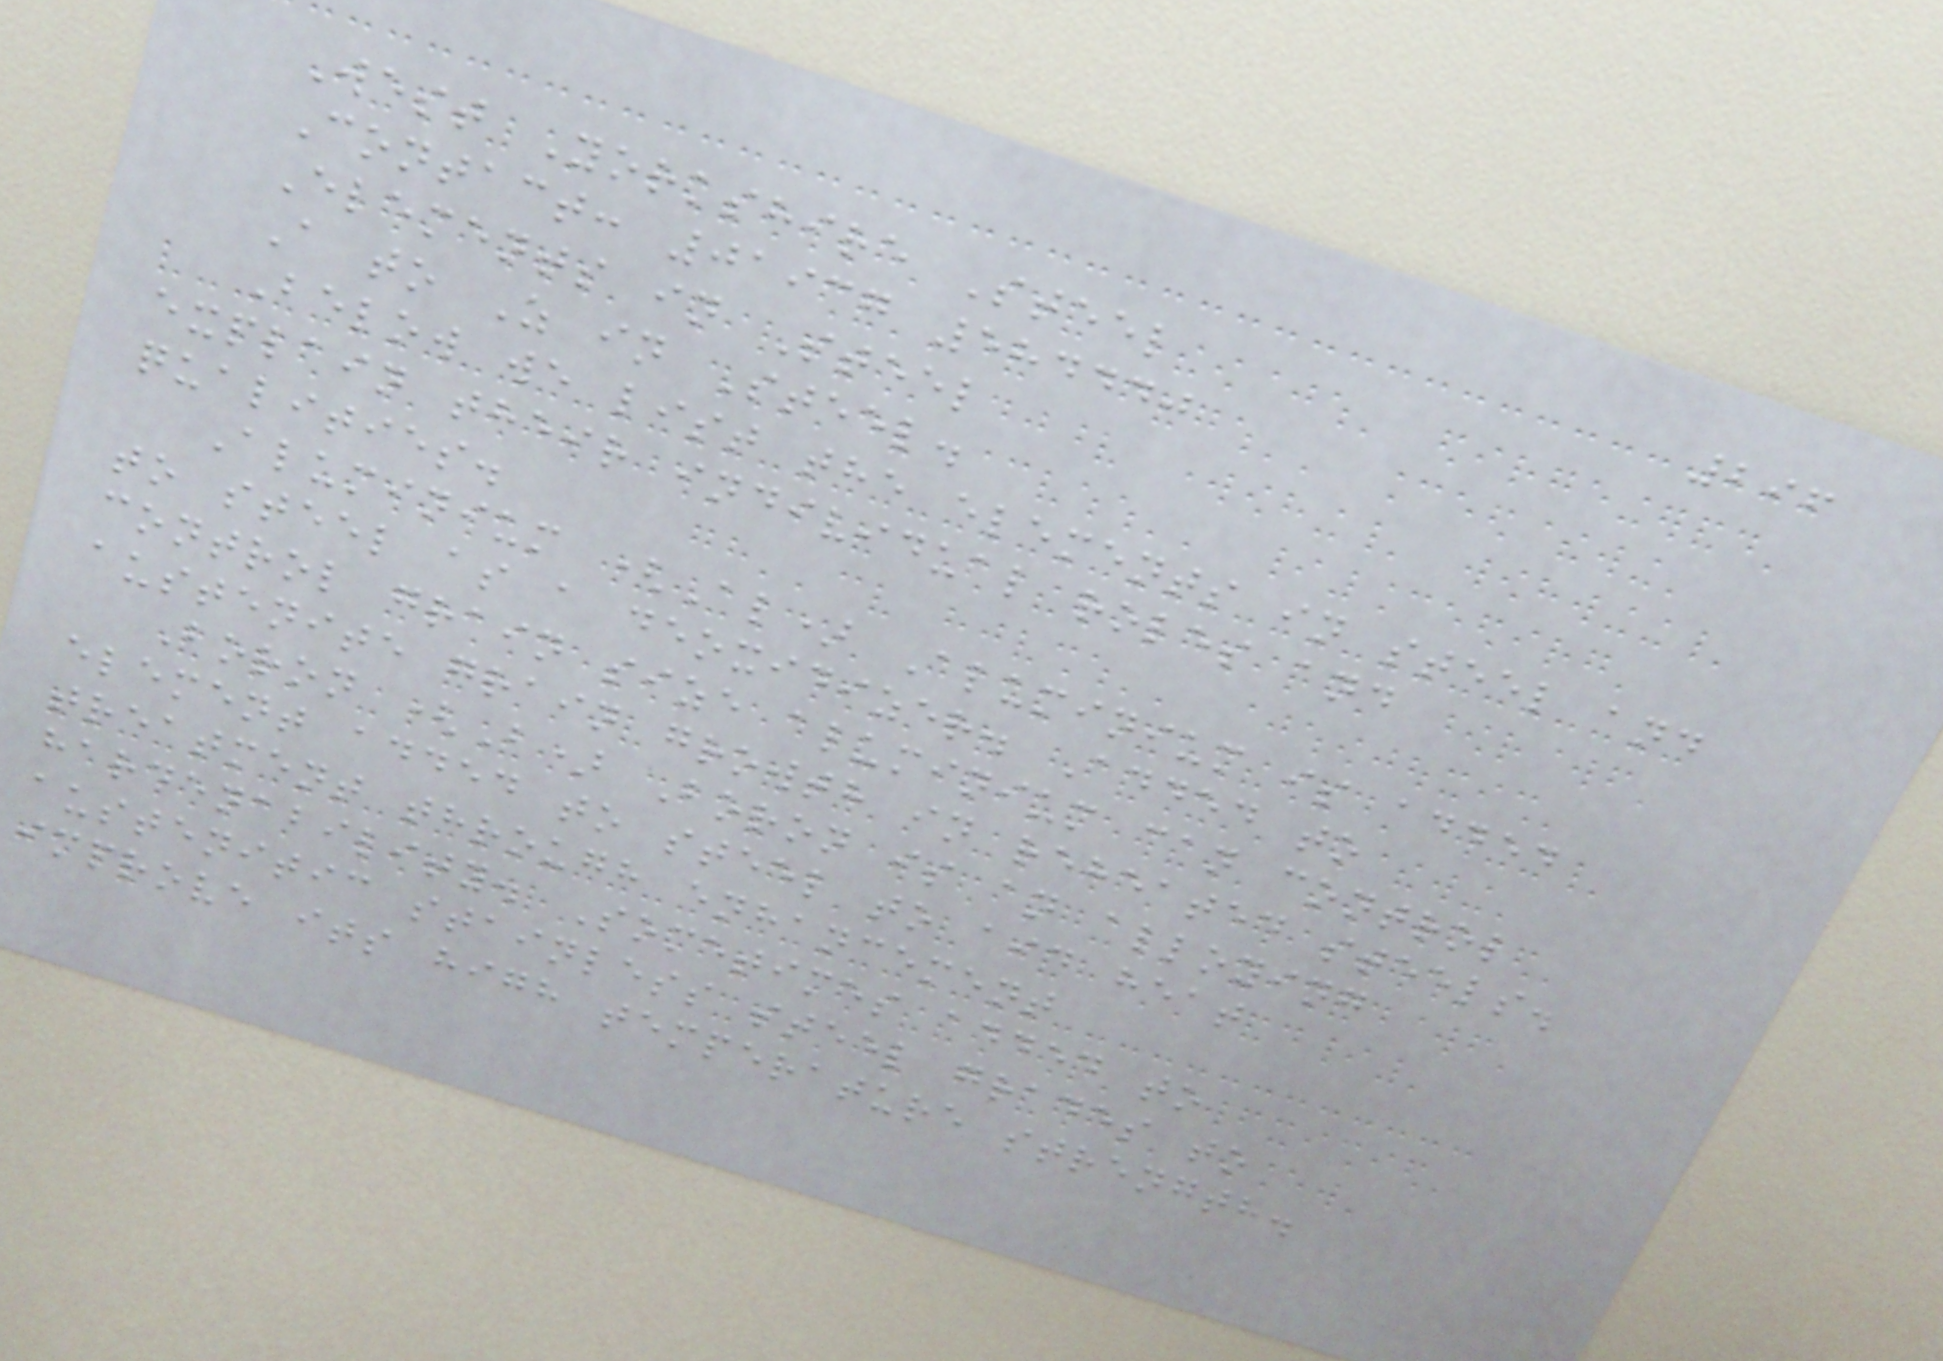296
West Yorkshire Steel
Contact: 01937 584440
Elements in Steel
A to Z in Steel.
Below we list the elements in steel and
explain their individual roles and
qualities.
Aluminium (Al) Aluminium is added
to steel as a deoxidizer. Added to
control grain size aluminium can control
austenite grain growth in reheated steels.
Boron (B) Boron is an alloying
element added to steel to aid heat
treatment through enhancement
hardenability. Sometimes added to
austenitic stainless steel grades to
improve its high temperature strength.
